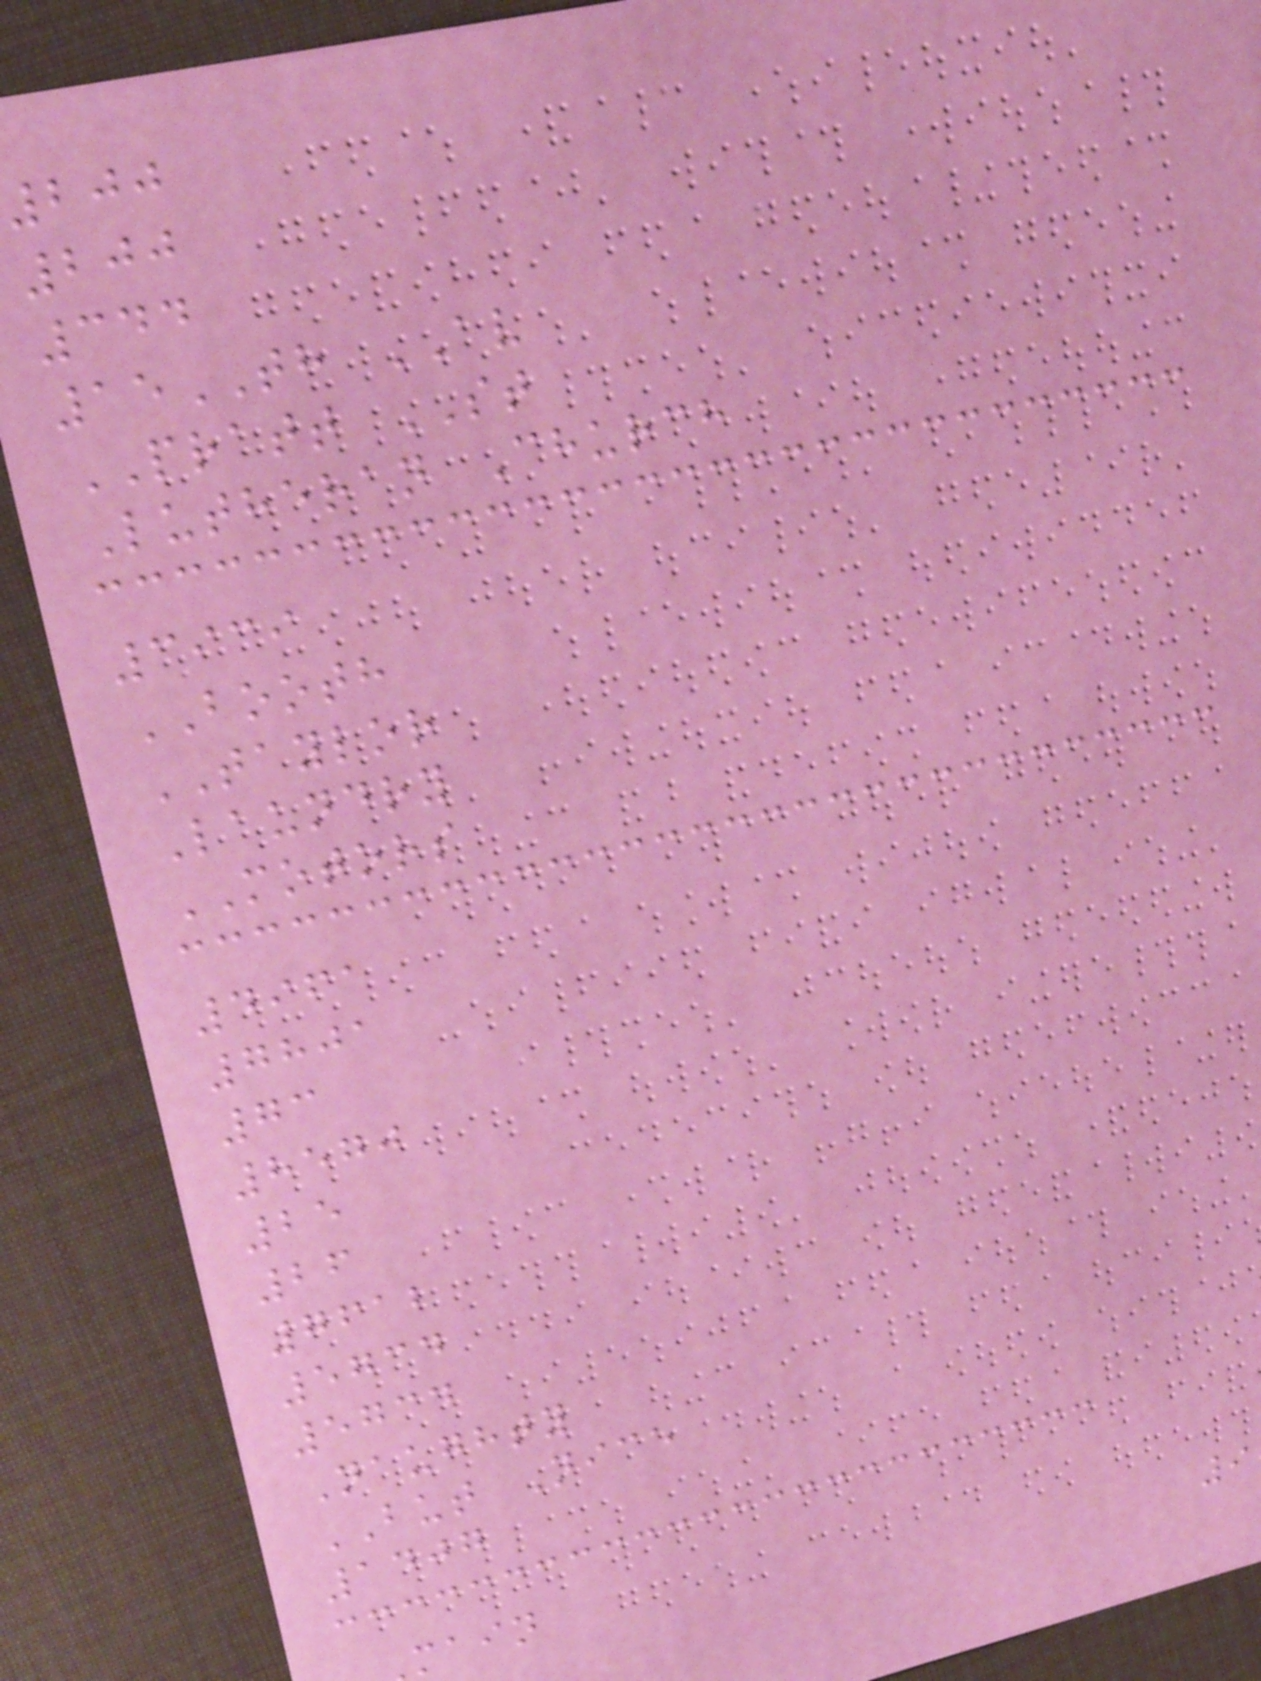200
200
344
15TH AV
PRATT ST
Lutheran Church
3939
BOOTH
TAYLOR
Laundry
MOTORS
4961
7801
73
8570
25
26
7612
5734
5734
Naughty
BUT Nice
1407
main
